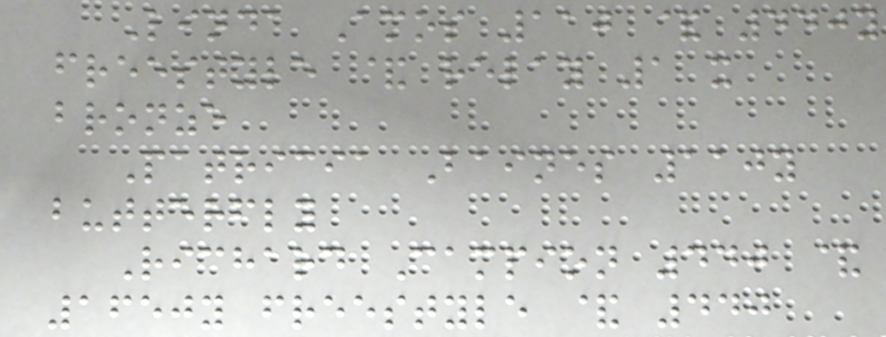Linda Amos 110 & 440y
freestyle & relay 1 x
bronze
Patricia Baines 110y
butterfly
Richard Campion 440 &
1650y freestyle & 440
